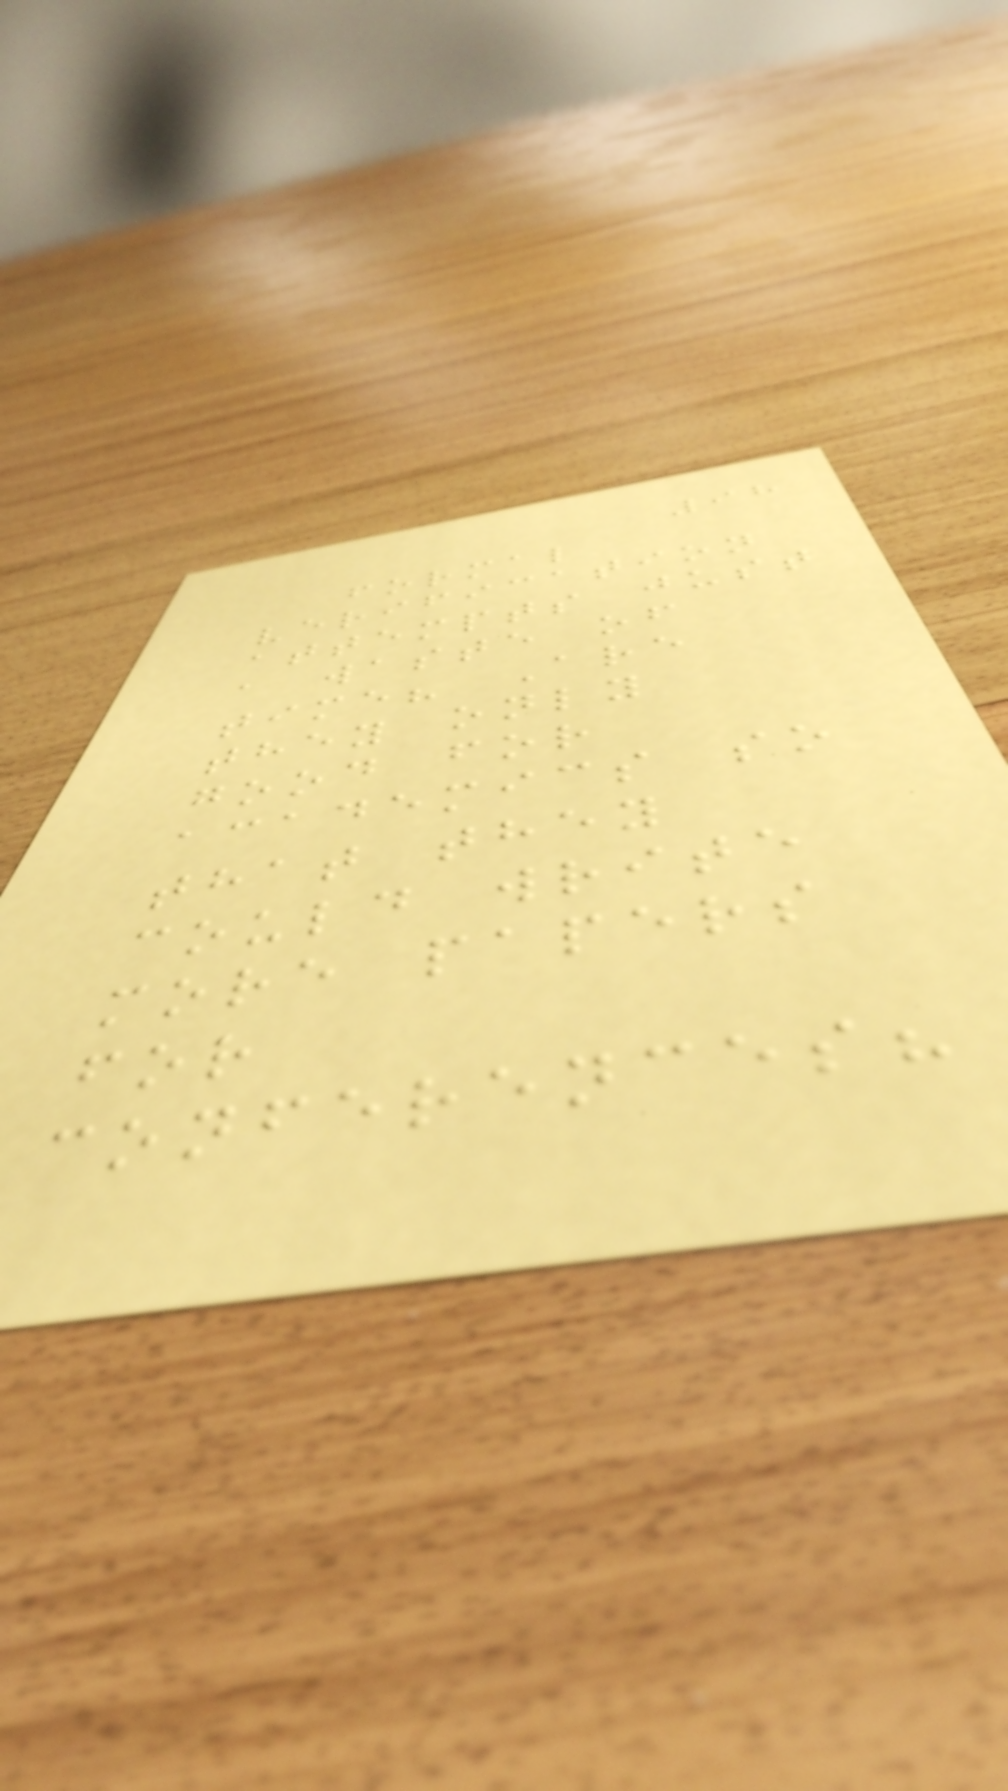98
formal
verification
attempts just
a waste of
time? Are
they only
good for
academics so
that they
could write
more papers
for
conferences?
